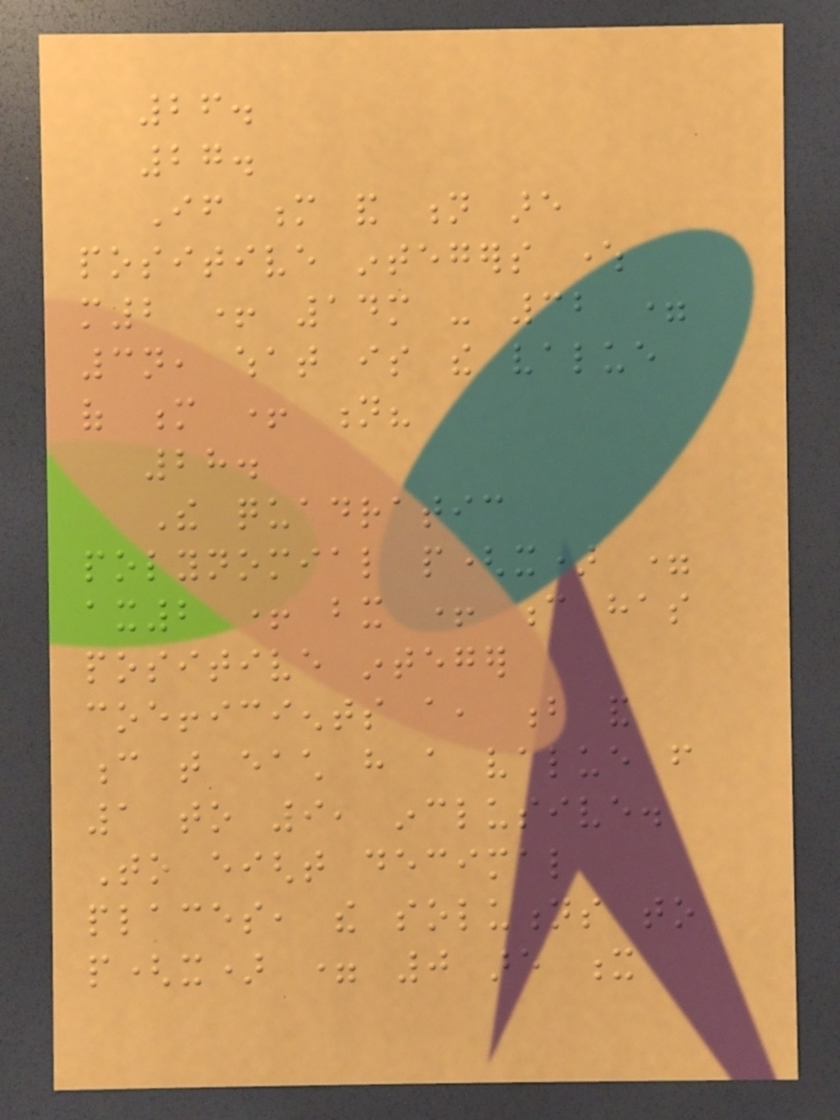26.
27.
If m and n are
positive integers where
m2 + 14m - 32 =
3n, what is the value
of m + n?
28.
The quadratic
polynomial p(x) =
ax2 + bx + c has
positive integer
coefficients a, b and
c that each have a value from
1 to 9, inclusive.
To eight decimal
places, the solutions to
p(x) = 0 are x
